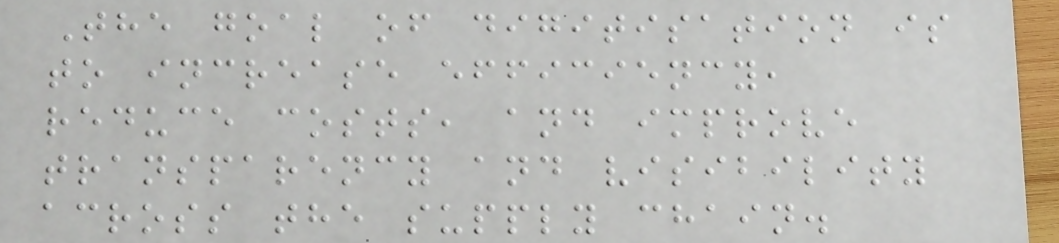The goal of digitisation is
to increase efficiency,
reduce costs, and improve
transparency and visibility
across the supply chain.
